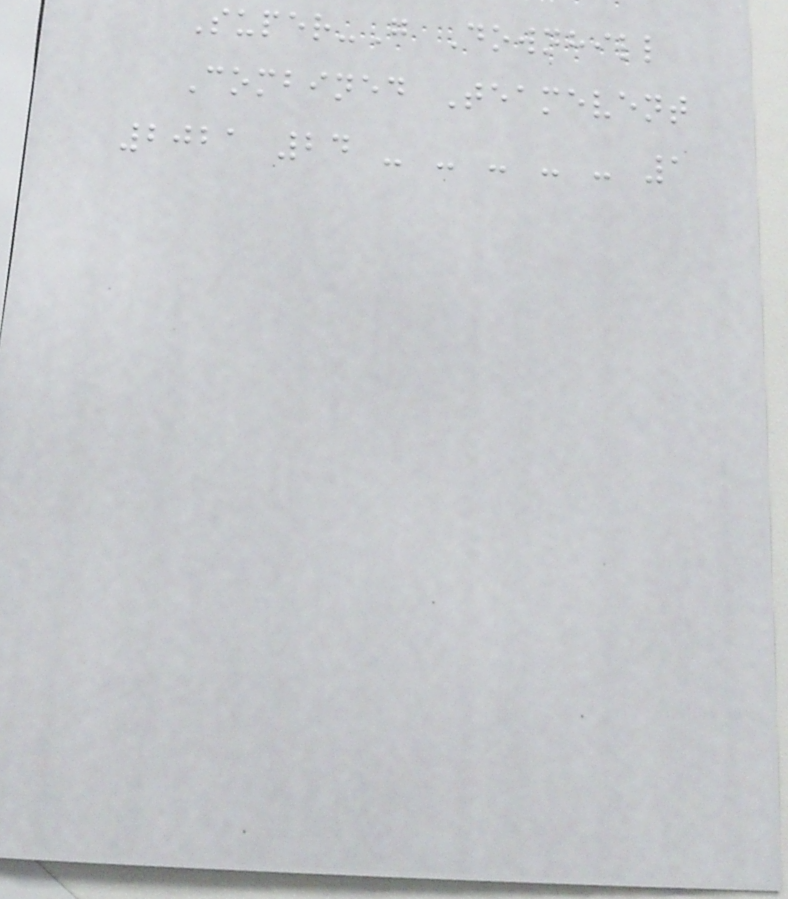Super-G Downhill
Combined Teamevent
2021 24 - - - - - 1
